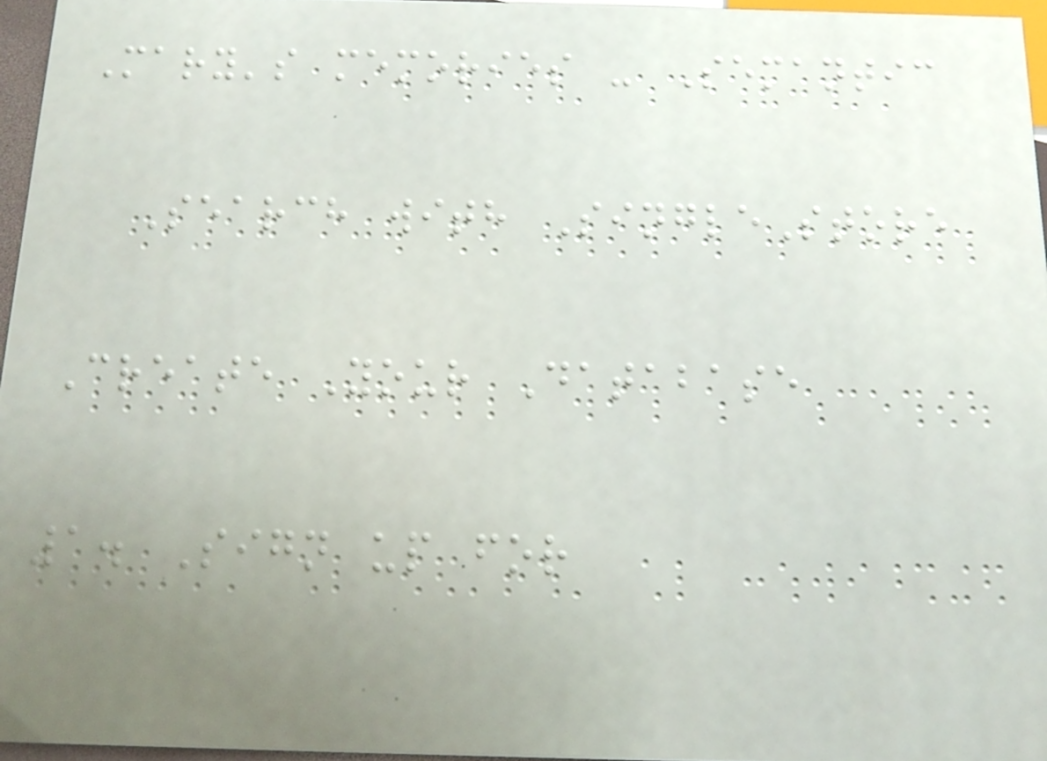Mary's memories - Semantic
Search with SingleStore
Create Your Database
1. Sign up for
